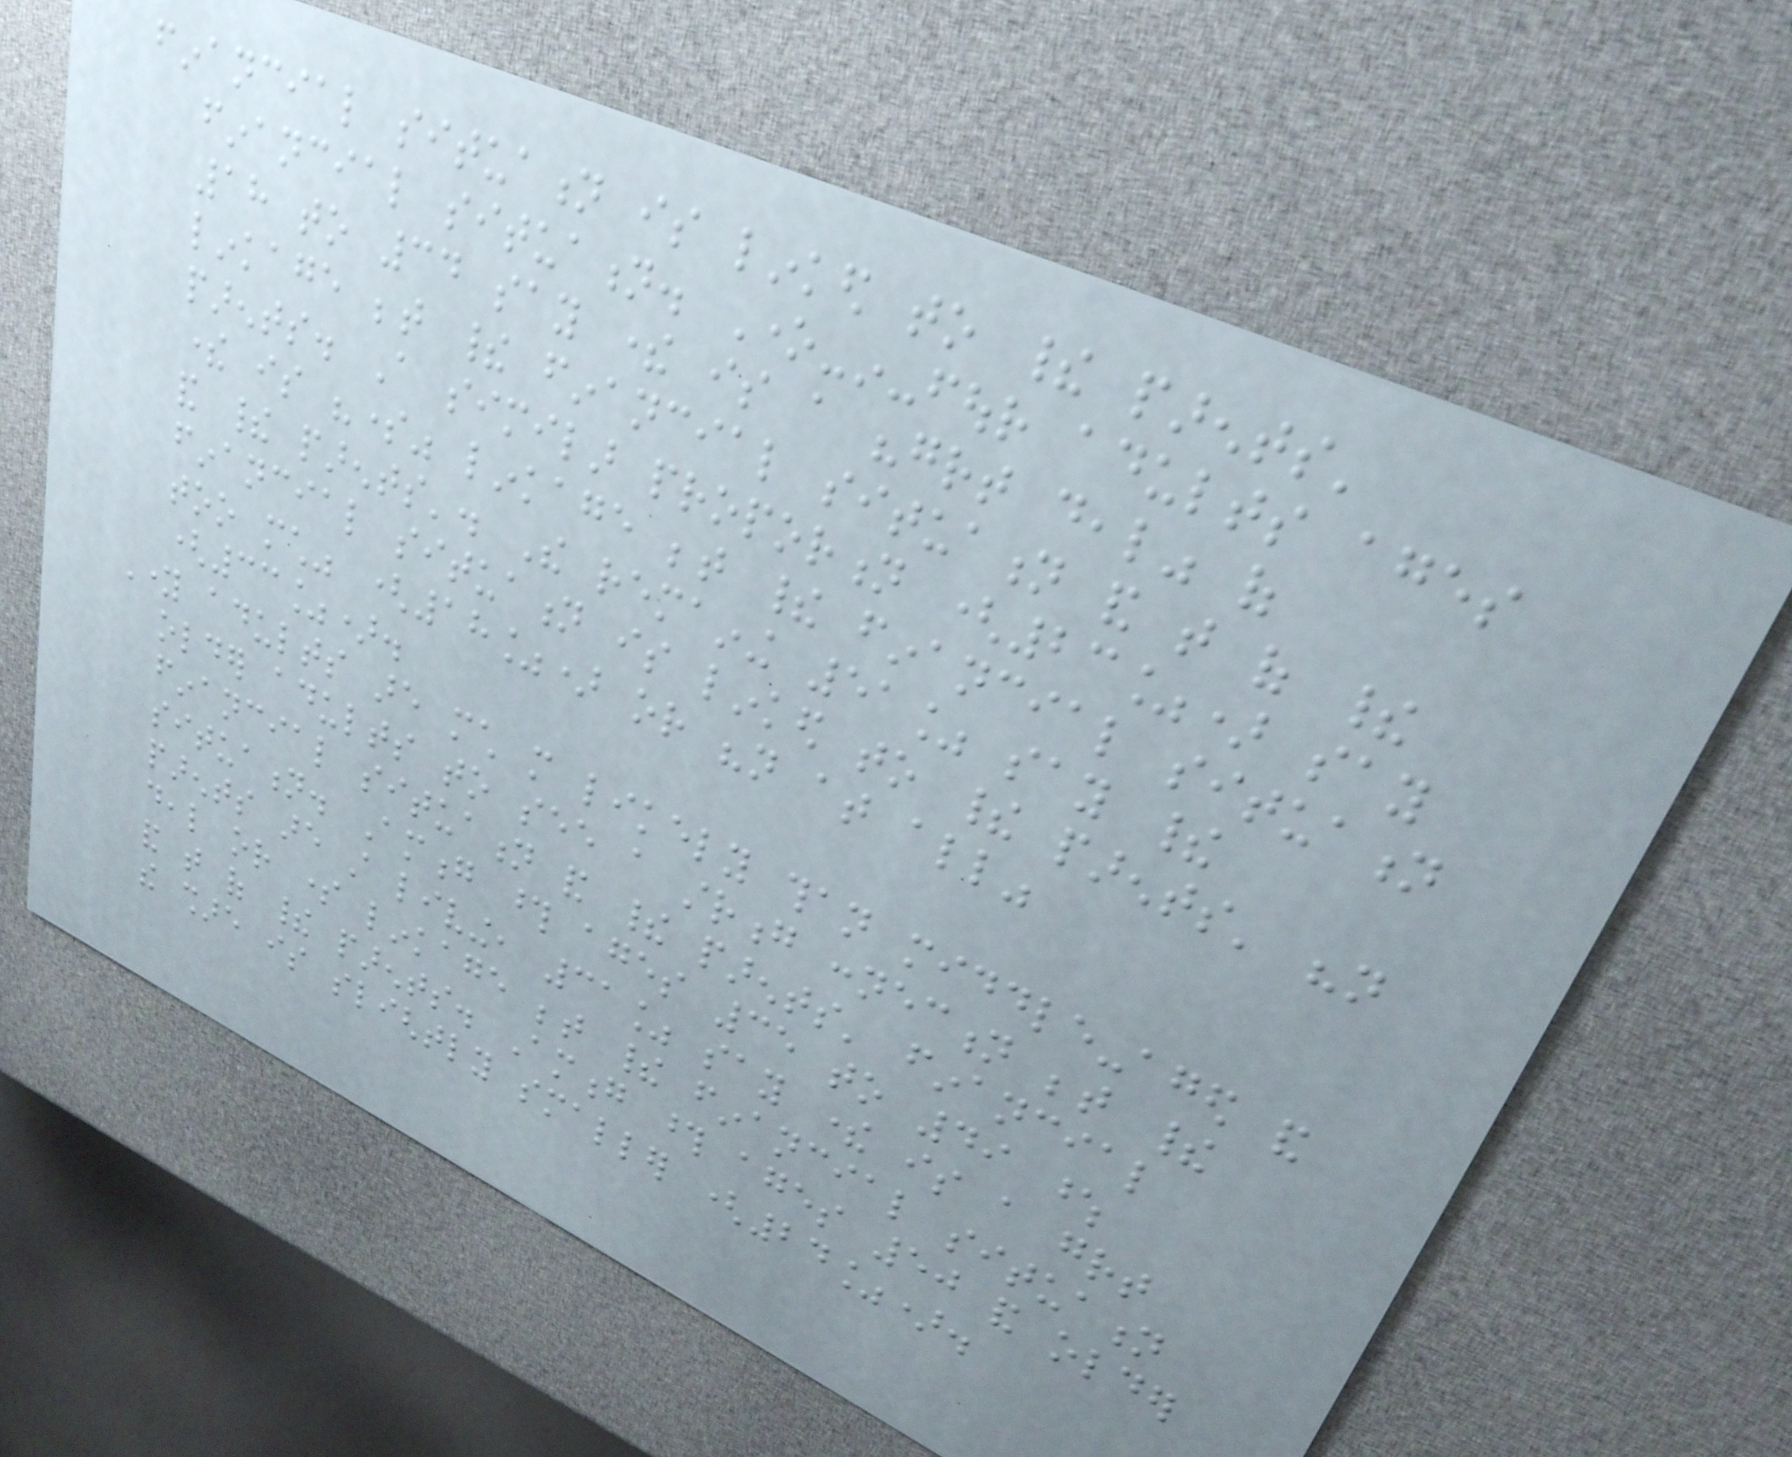financial situation is linked to their parents'
financial situation. One-in-four adults ages
18 to 34 say there is a "great deal" of
linkage between their financial situation and that of their
parents. A similar proportion (23%) say
there is "some" linkage between their financial situation
and their parents'. The remaining 51% say their
financial situation is linked to their parents' "not
too much" (18%) or "not at all"
(33%).
Young adults are much more likely than middle-aged and
older adults to see a strong connection between their
financial situation and their parents' financial
situation. Among those ages 35 to 49 whose
parents are still living, 31% say there is a great
deal or some linkage between their financial situation
and that of their parents. Among those ages 50 and older
the share is slightly smaller (24%).
